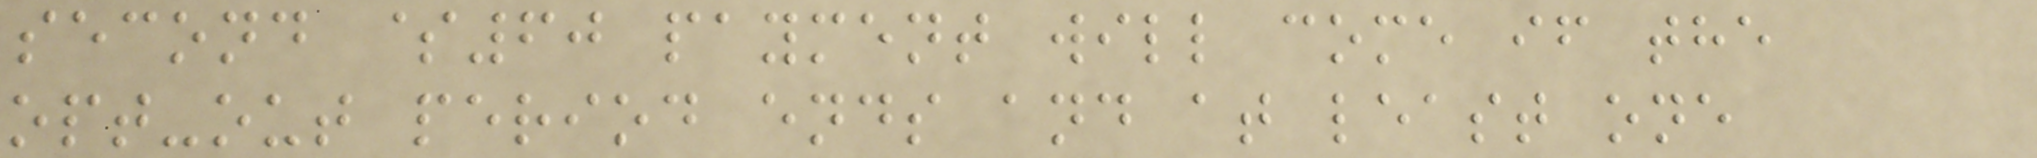second $60 payment will come if the
opt-out period ends and at least one
